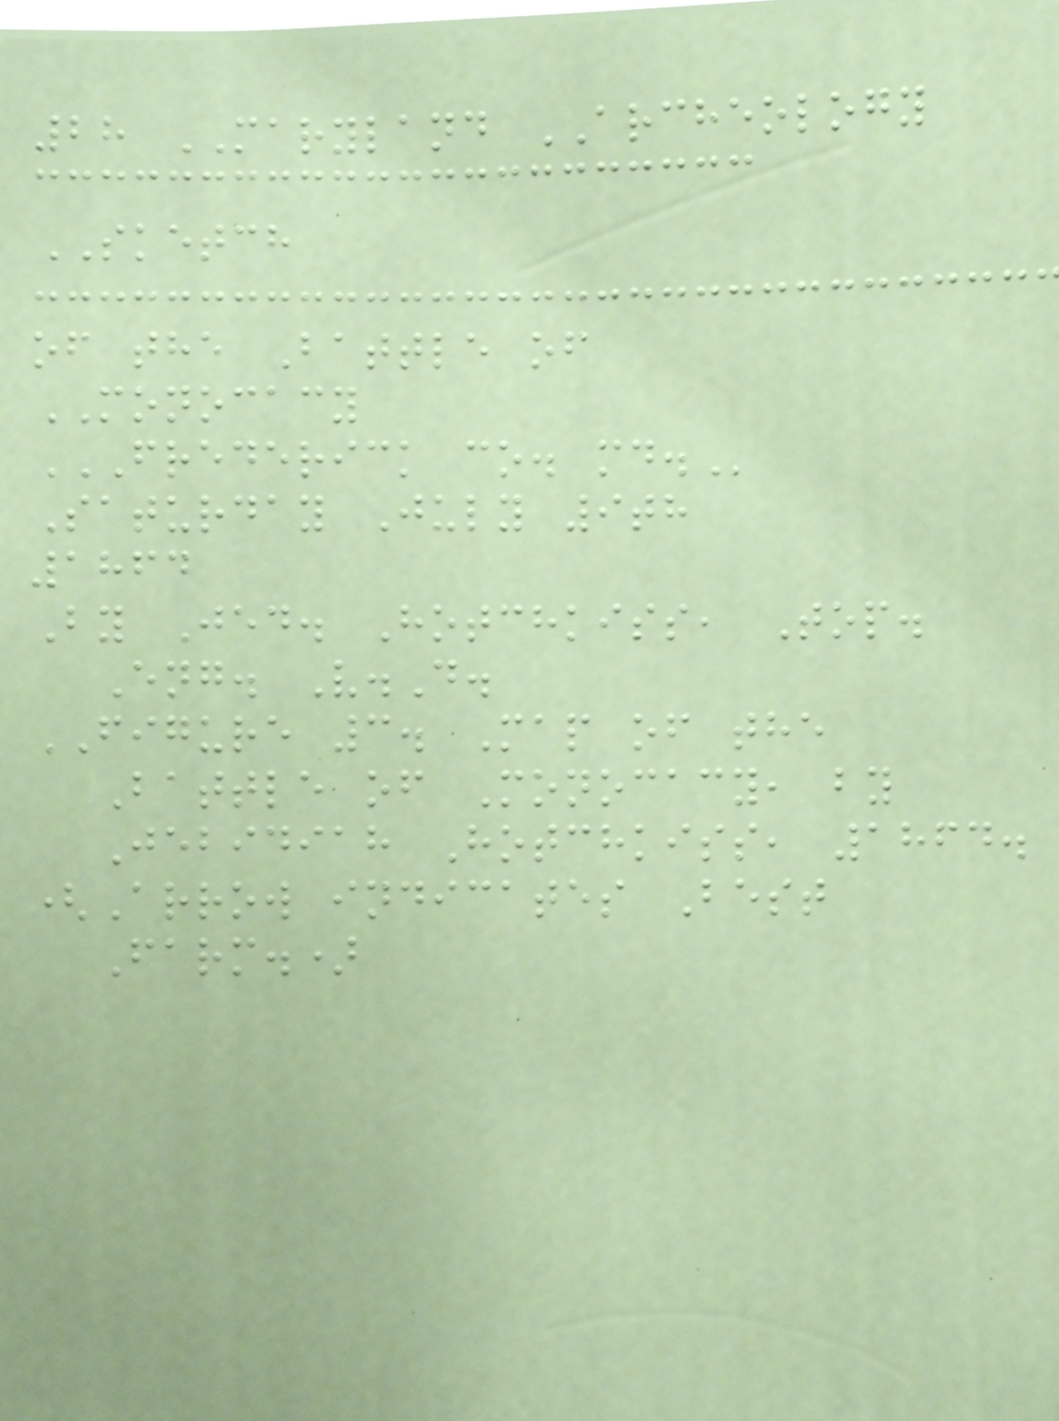28 MARYLAND ARCHEOLOGY
SKETCH
of the Battle of
MONOCACY
FREDERICK CO. MD.
Saturday July 9th
1864
By Jed. Hotchkiss, Top.
Eng. V.D.
FIGURE 3. Map of the
Battle of Monocacy, by
Jebidiah Hotchkiss, 1864.
(Arrow indicates Best
Farm.)
